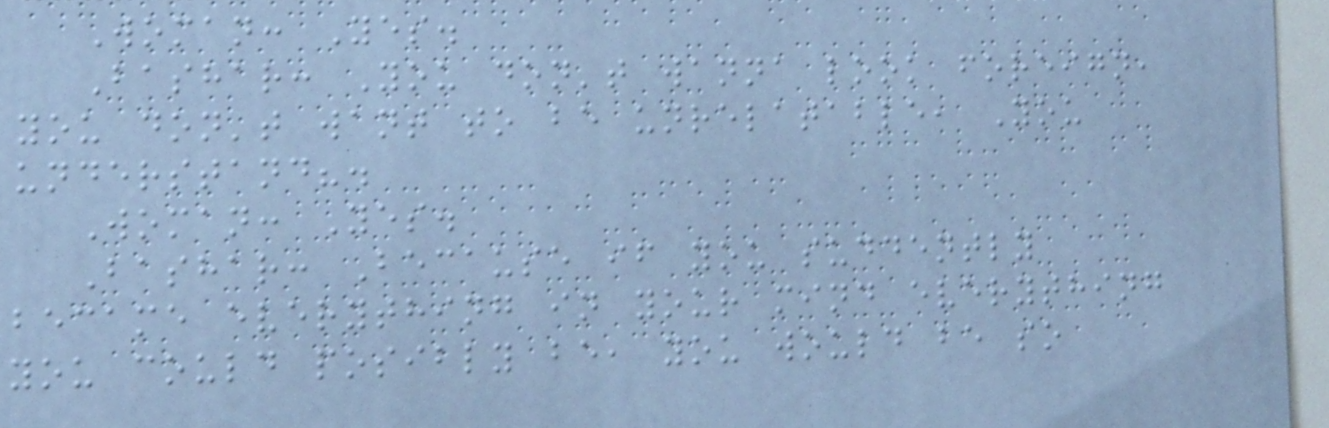Woman: Yes.
Bashar: You don't wanna look foreign,
you don't want to be unrelatable, You
understand?.
Woman: Yes.
Bashar: Because if you suddently
became everything in your mind everything
you could posibly be, you would be so
